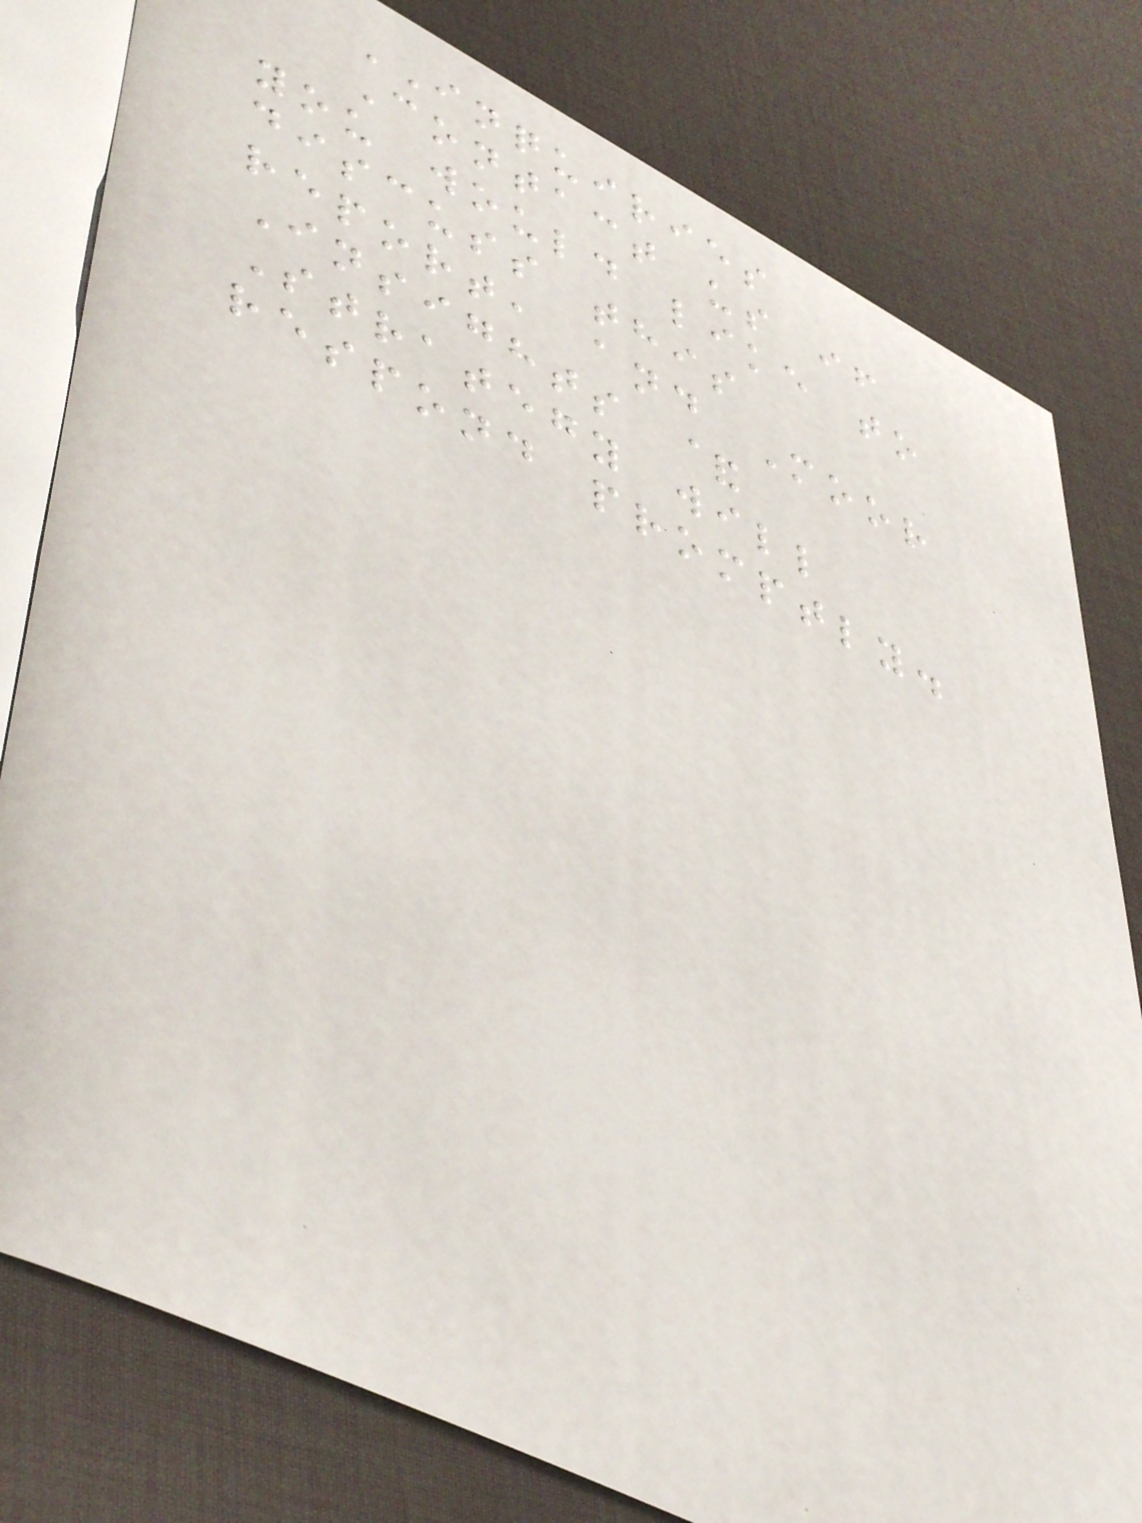INQUIRIES
Contact us if
you would like to
discuss this
report, and Moor
Insights &
Strategy will
respond promptly.
